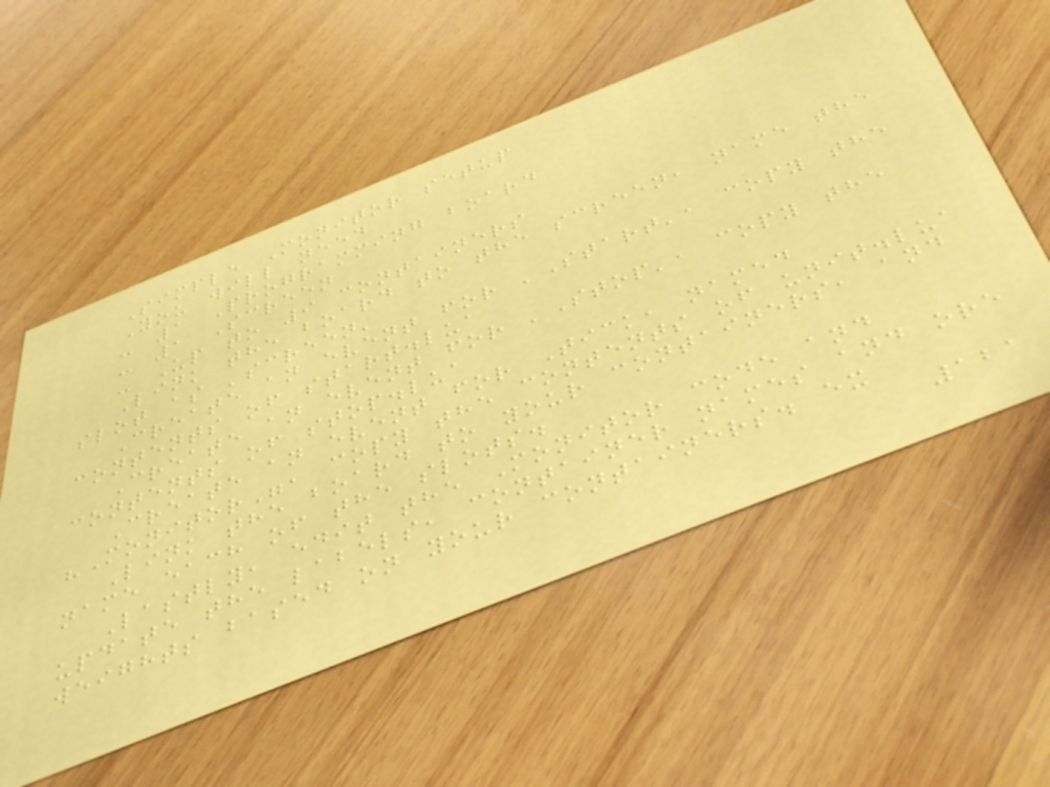Simple Monitor setup
You will need
- 1 Programming board
- 1 Screen
- Up to 9 containers
Link the board to the screen, name the
slot as 'screen'
Create an event for 'Start', copy the
contents of start.lua
Create an event for 'Stop', copy the
contents of stop.lua
Create an event for Tick, named
"Monitor", copy the contents of unit.lua
Link the board to your containers, and
name each of the slots.
Lastly, edit the Monitor code and
update the labels, container names and ore
weights based on your containers. ex
121
